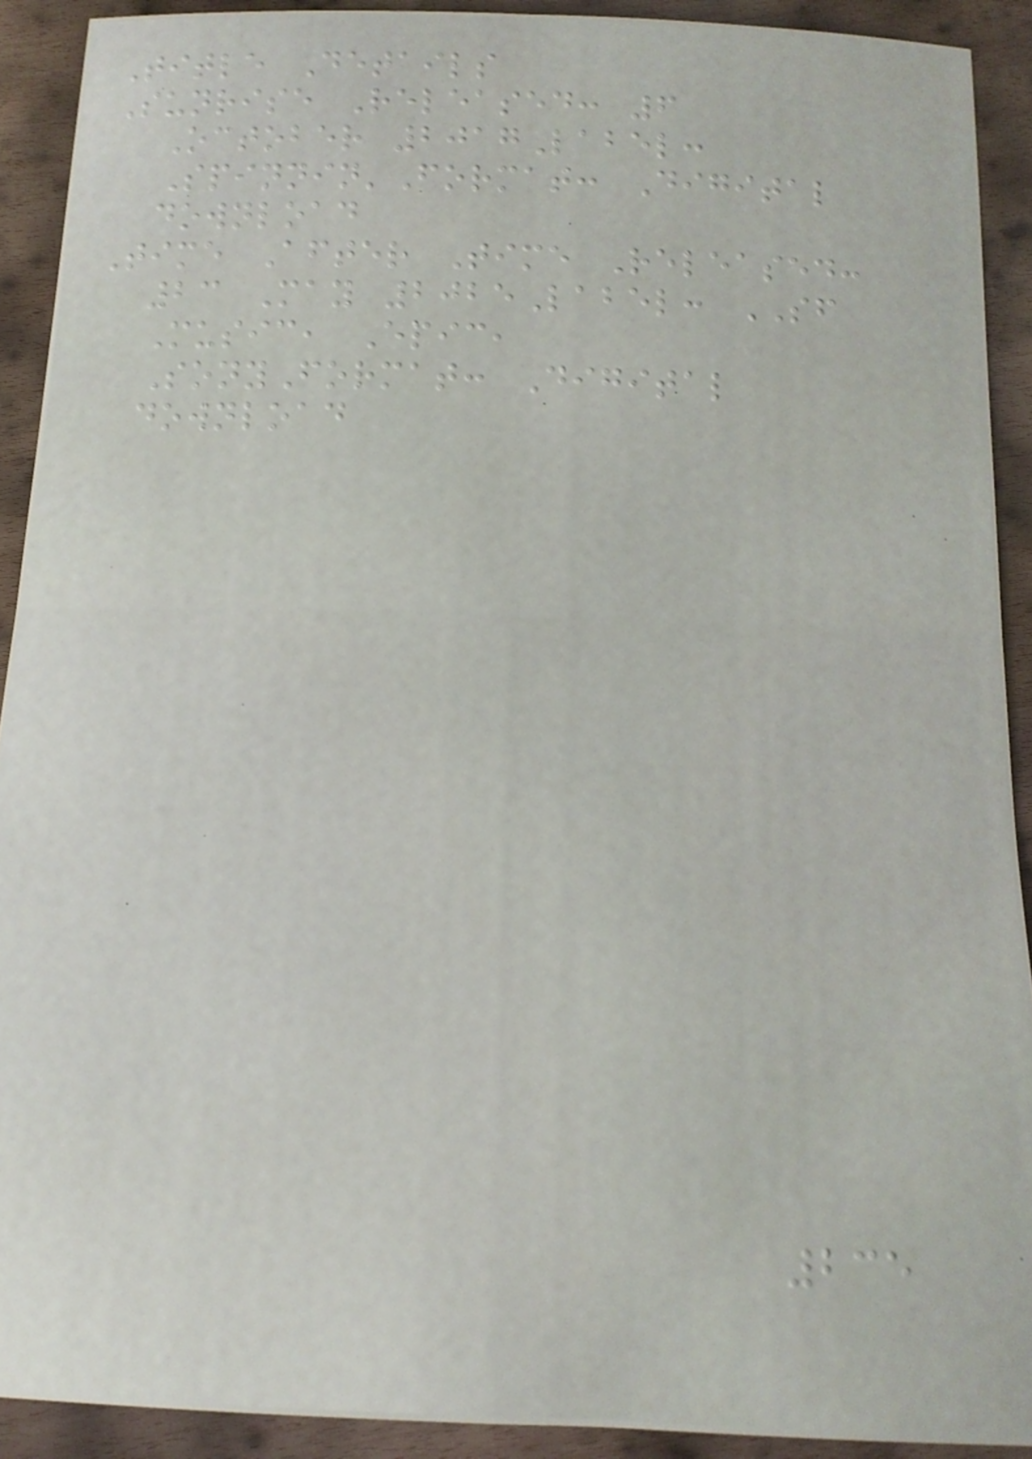Title Details
Sunrise Released: 6
October 2017Label:
Spinnin'Format: Digital
download
Time After Time Released:
23 May 2025Label: SF
Music, Epic,
SonyFormat: Digital
download
235
